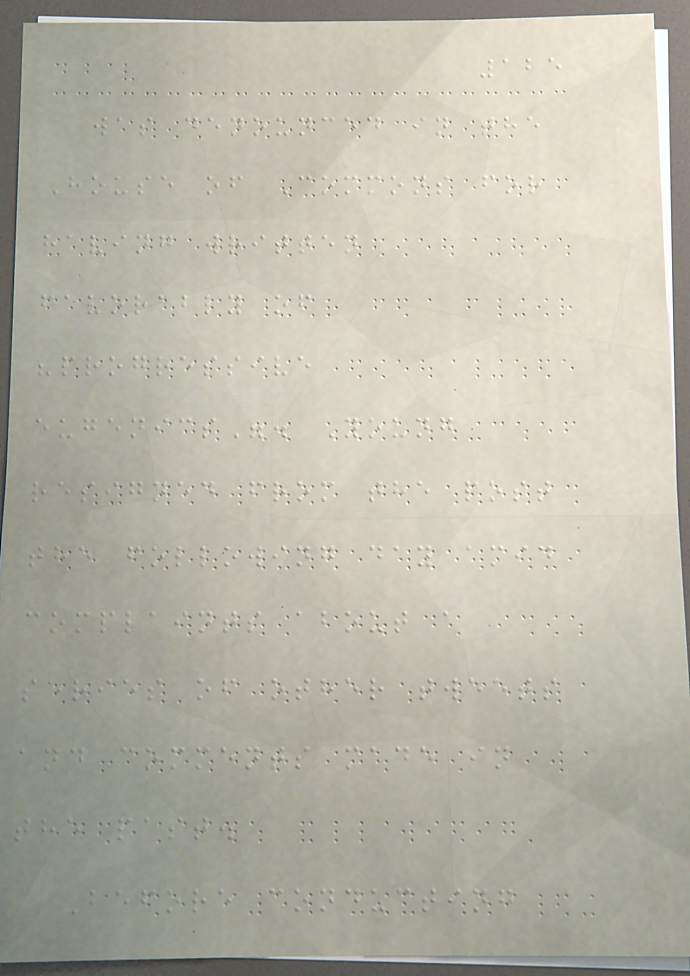125
was denounced in the
House of Commons for
having written
favorably of
"progressive
eugenics". Young
resigned from the post
the following day amid
complaints about a
series of other tweets
and comments made in
the past.
Before conducting
